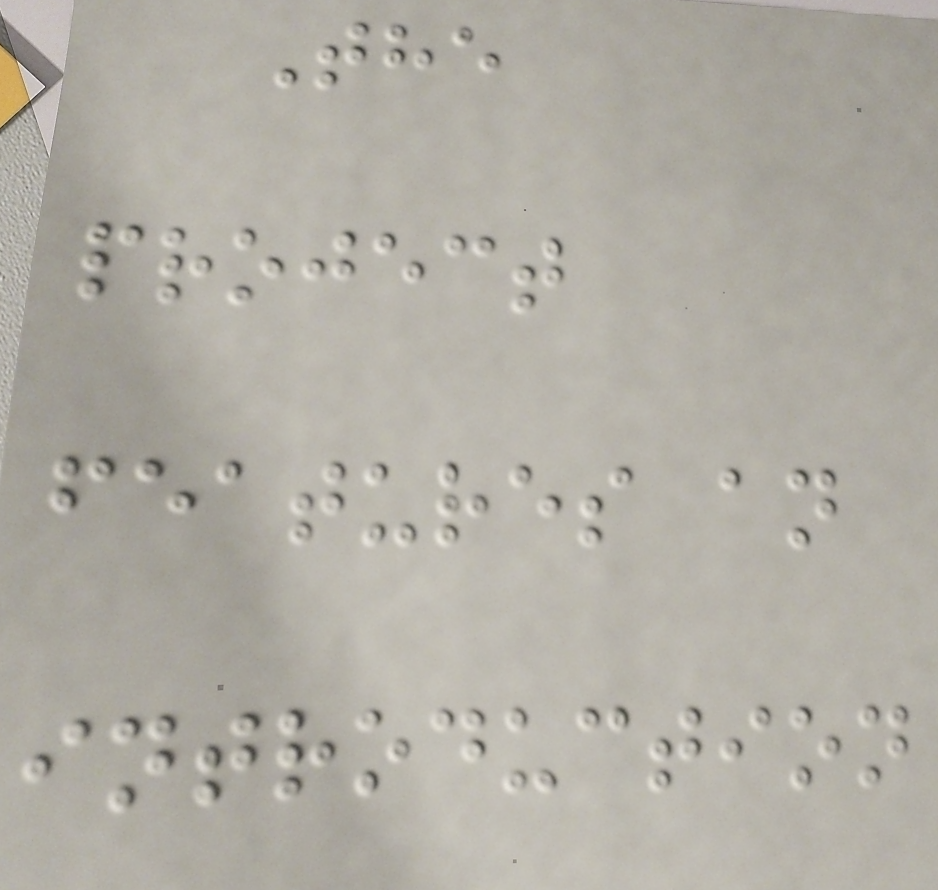The
project
features an
introduction
